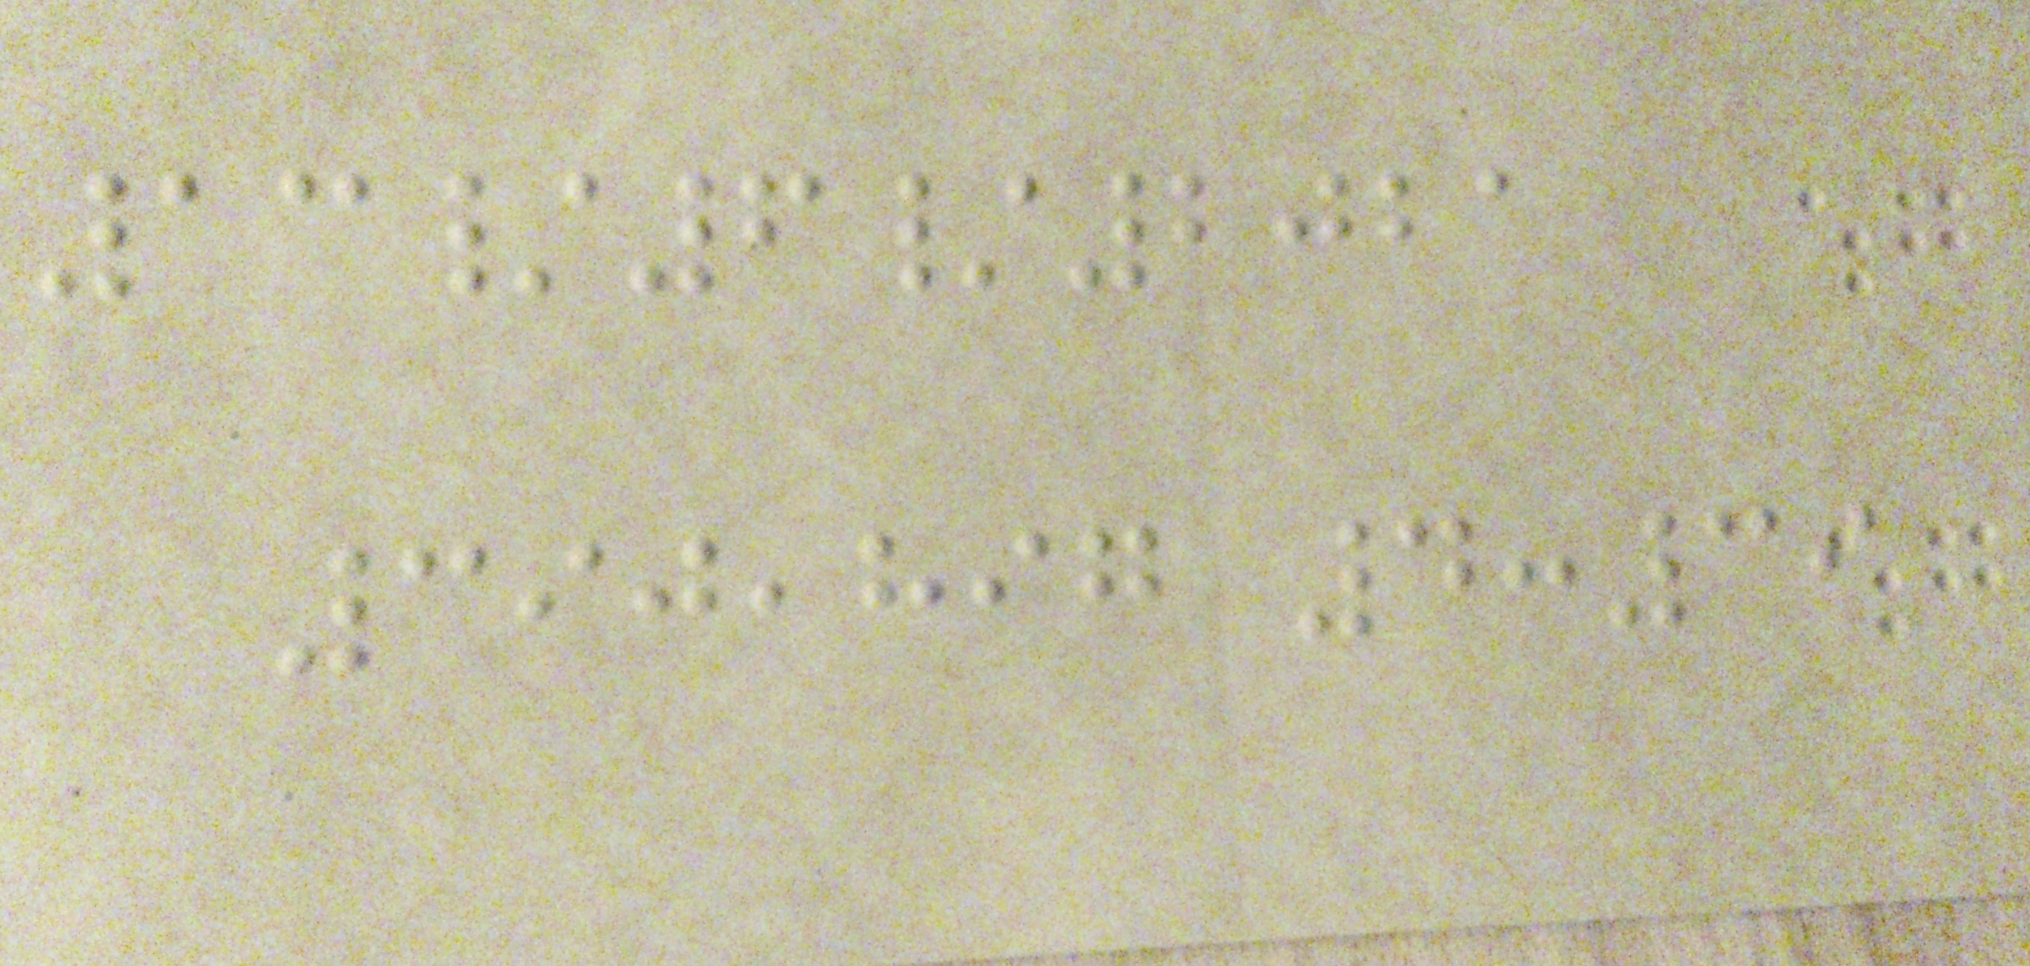13/6/2021
390,897 4:39
